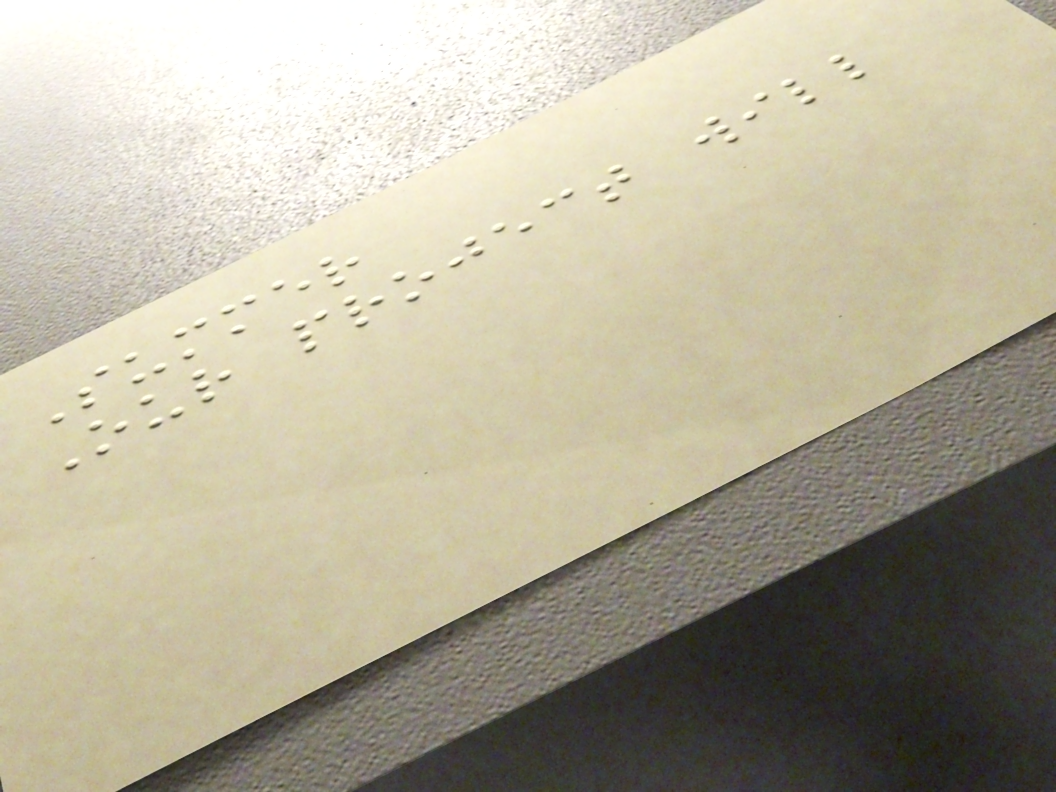Summer
Our project will
